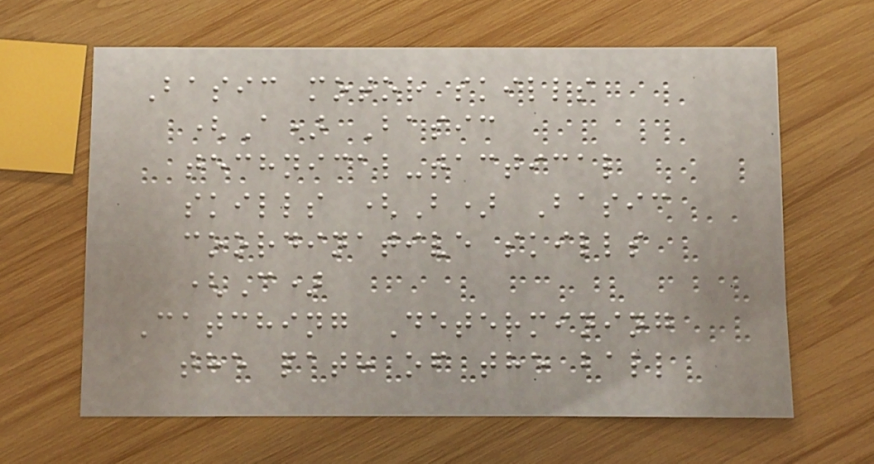Basic motor skills
(A) Basic
technical-tactical
skills (B) Basic
coordinative skills
(C)
Catching Determining
the path of the ball
